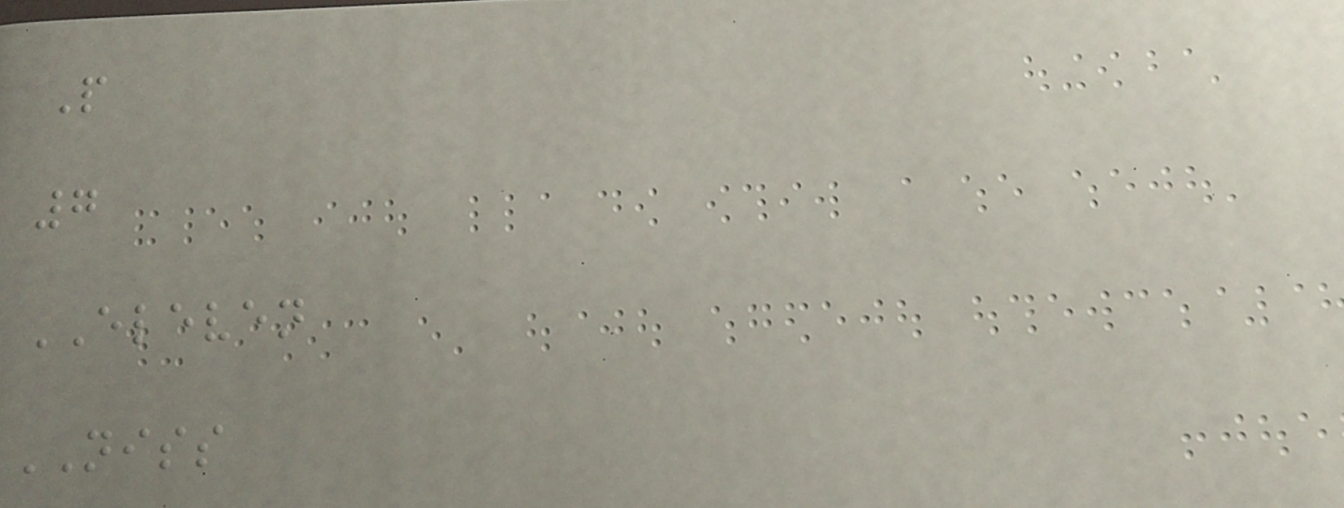P
7
ELEVEN
NISS
